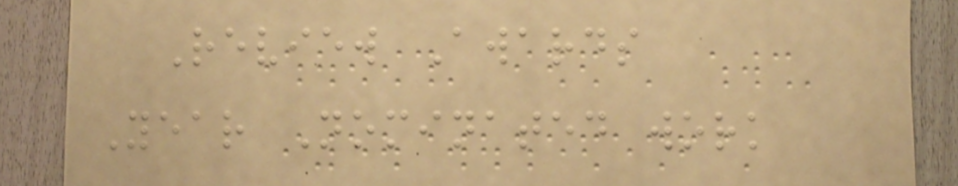Review Awards
Year Nominated work
